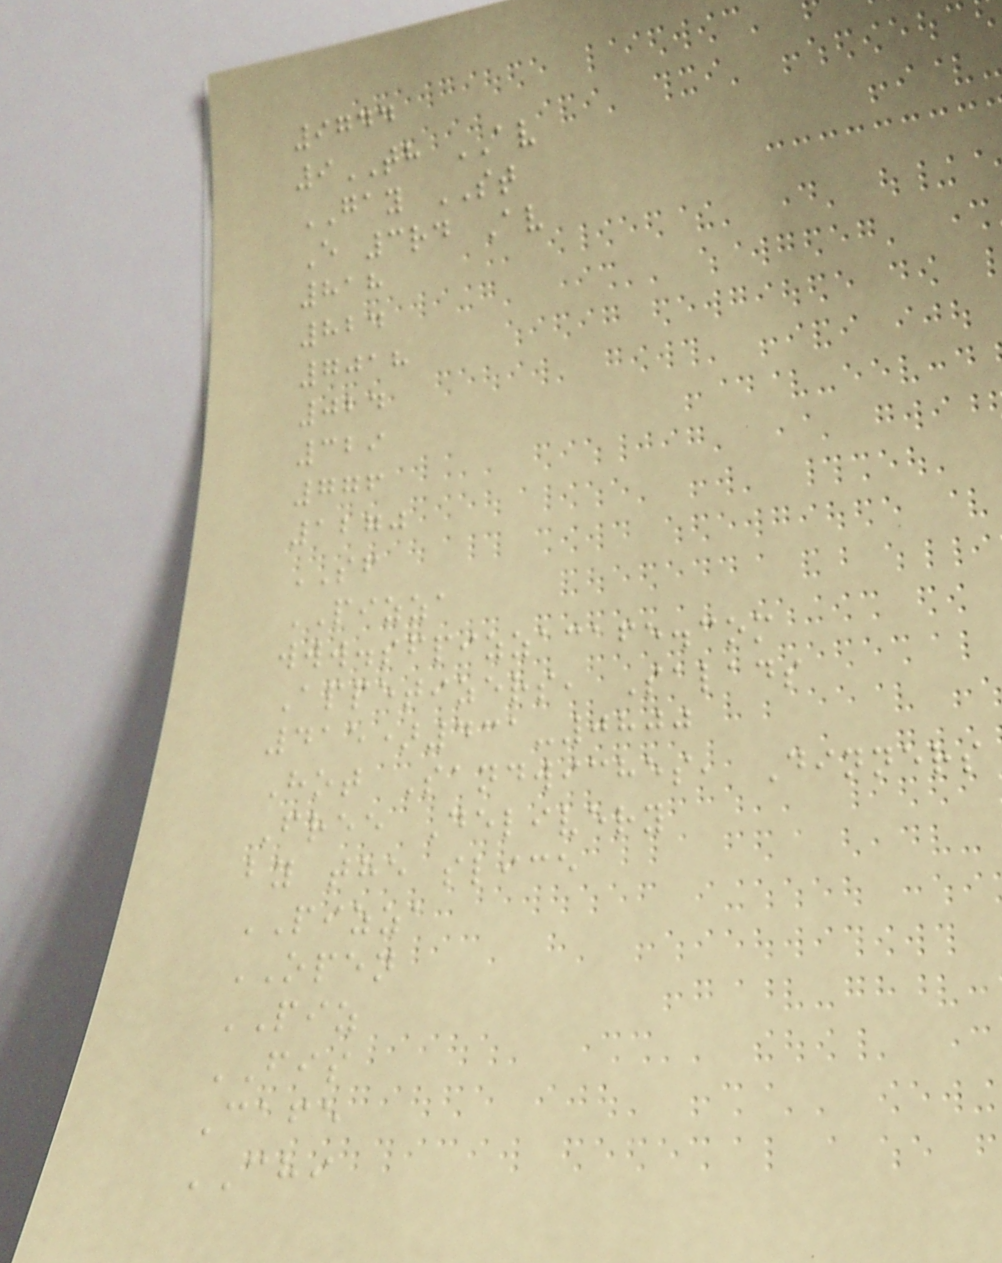9744
9TH AV
GAY ST
E 3rd Av
818
824
7018
024
329
776
1270
SF
PIZZA
www.sfpizzacafe.com
Appetizers, Salads
415)431-0800
Hot Sandwiches, Dinners
Free Delivery
by the slice
PIZZA
OPEN
PIZ
FIS
Cafe
CHI
